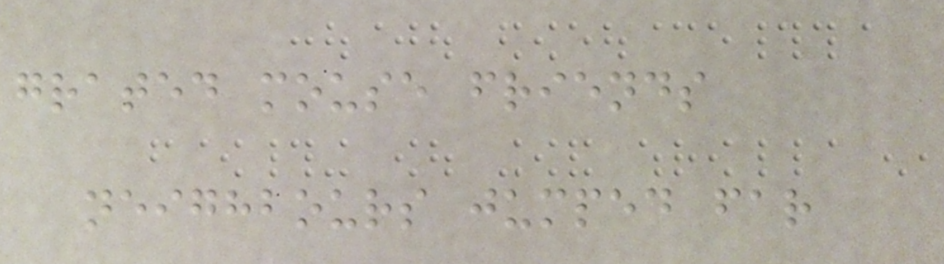grated mouse friends
neighbours jumped far
